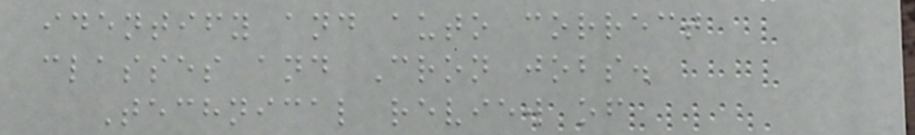identify and auto correct
classes and Cron jobs.
Technical review of
